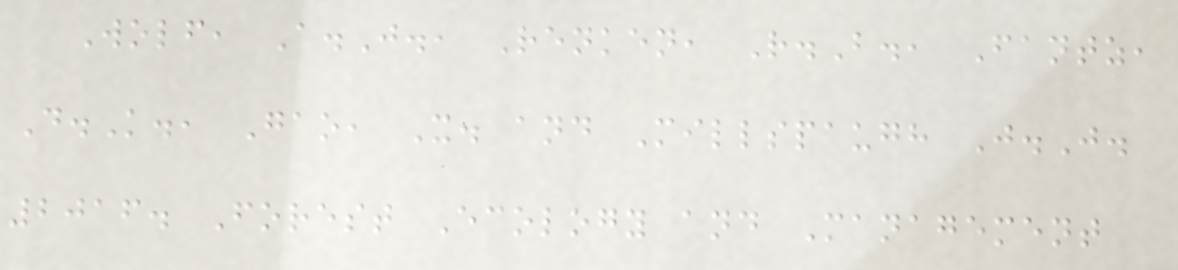Wolf, A.J., Renken, R.B., Fantz,
D.K., Gao, X. and Millspaugh J.J.
2016. Forest Ecology and Management
